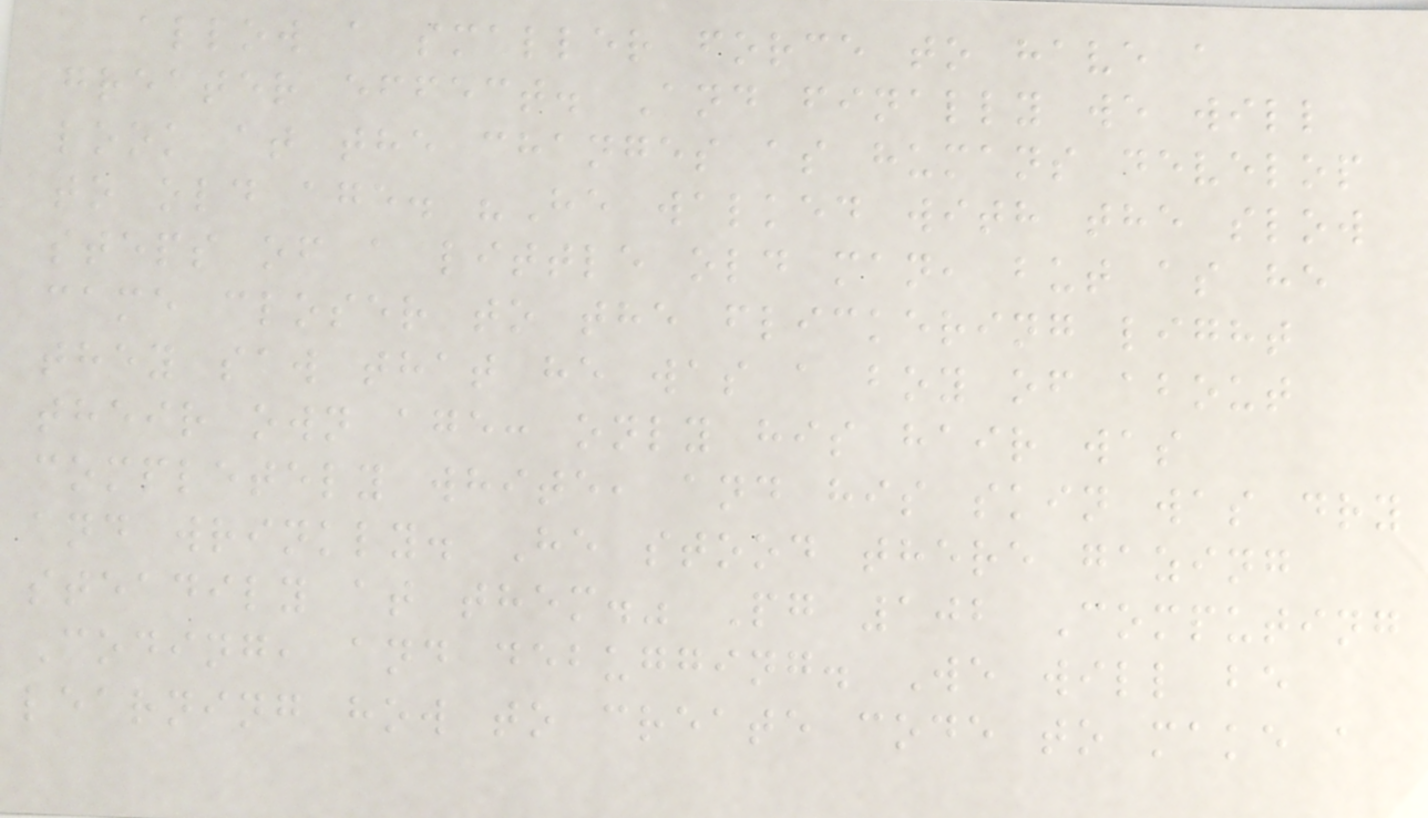allow a smaller force to have a
greater effect. And finally we will
look at the changes as humans develop
to old age. "He walked with the slow
steps of a little old man, but as he
came closer to the flickering light
they saw that he was a boy of about
their own age: only his hair was
completely white, and his skin was dry
and wrinkly. He stood there gazing
steadily at them." Pg 102 Computing
Coding, and debugging. We will be
learning how to create code to make a
